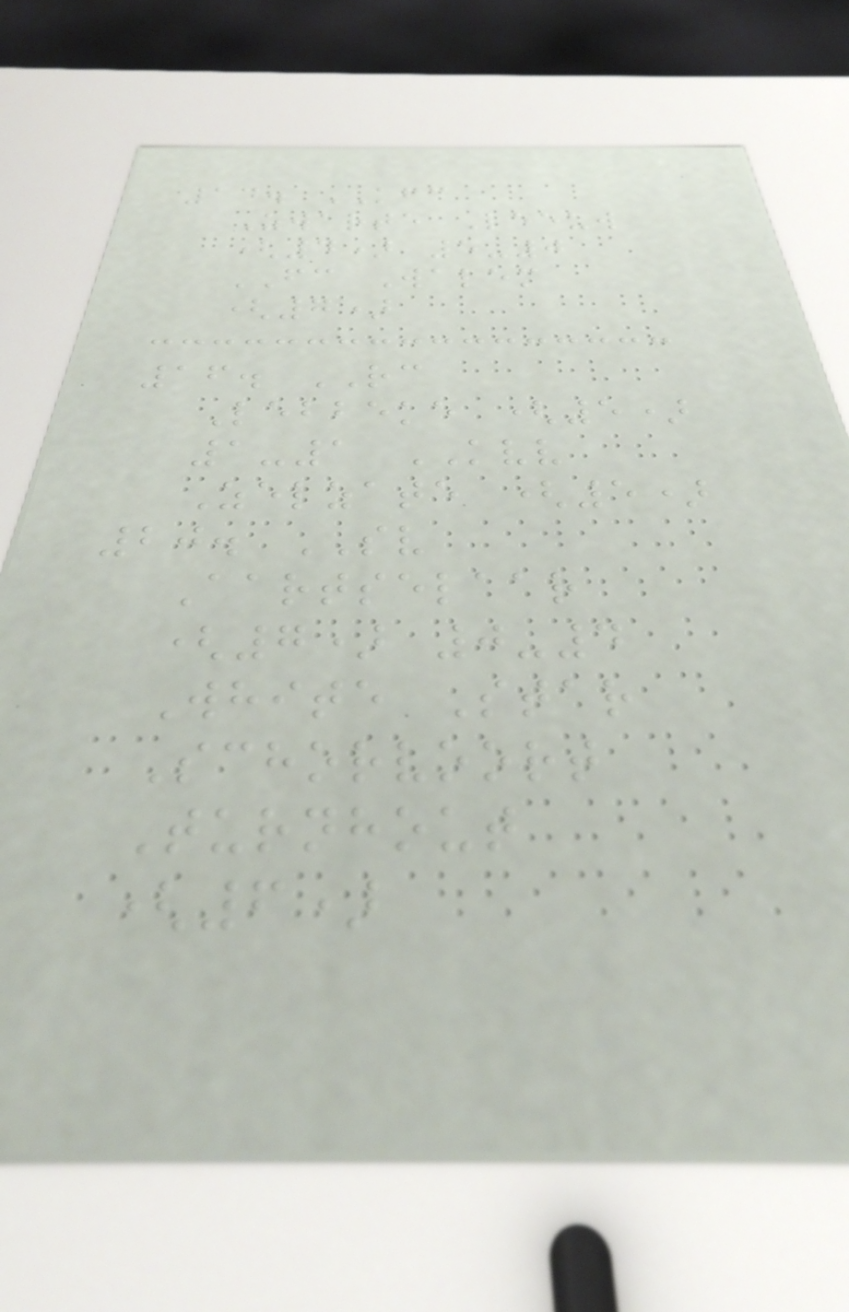14. KFC
Zwarte Leeuw
(4) 5-0
FC Walem
(7)
16. RC
Lebbeke (5)
1-1 KVV
Zelzate (5)
20. SV
Aartselaar
(7) 0-4
White Star
Schorvoort
Turnhout
(6)
